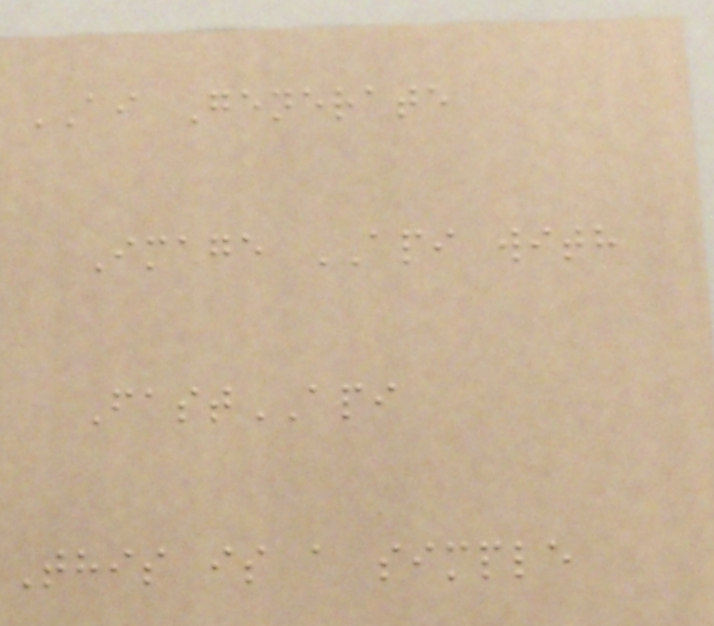AI Generate
Image API with
FastAPI
This is a simple
